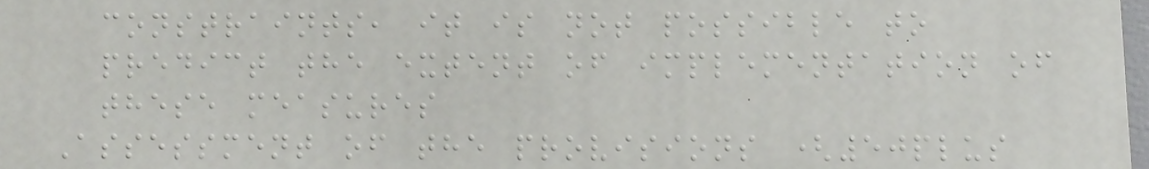constraints, it is not possible to
predict the extent of implementation of
these measures
Assessment of the provisions (50plus
